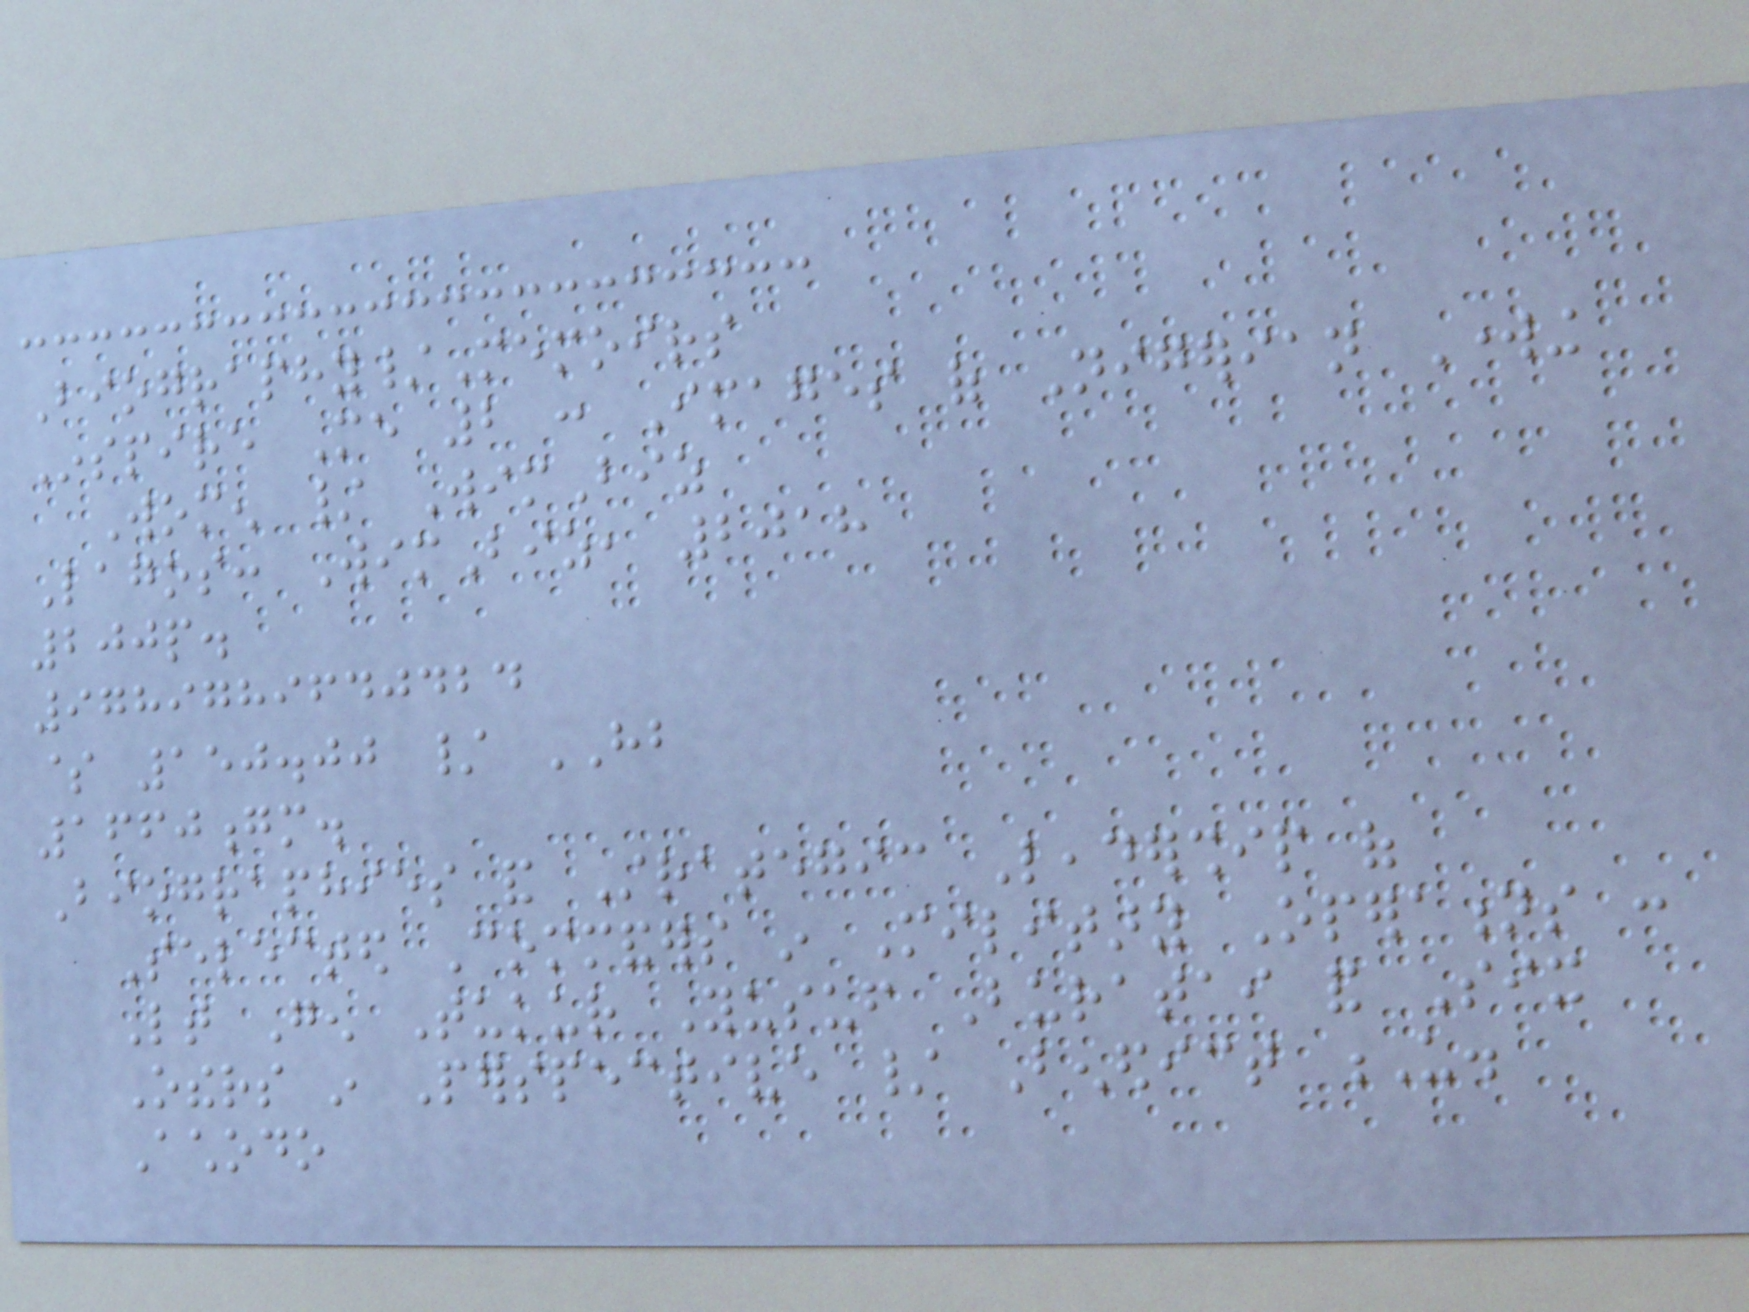Biography/Memoirs
Inspire Me 2 : Images of Nigerian Working
Women / WimBiz
Lagos: WimBiz, 2018
200p.
9789789640424
$ 150.00 / HB
1660gm.
Biographies and Strategic Leadership of
Selected Commanders in Military Operations :
Lt Gen Tukur Yusuf Buratai and Six
Others in Perspective / Benedict U.
Achodo
